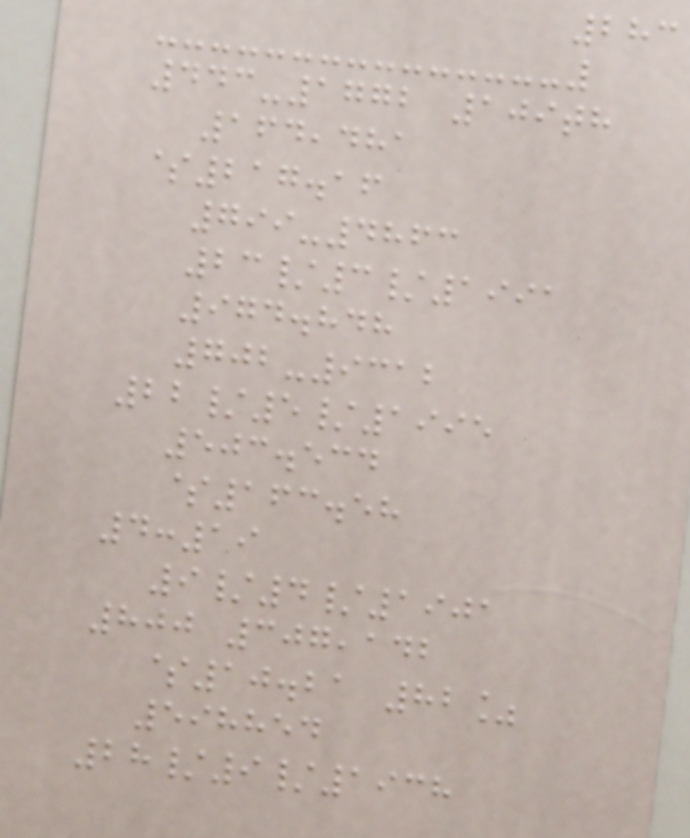283
443-1772 109th
164,481
$217.16
799-4863
23/3/1991
974.848
702-9312
22/5/1995
503.534
$163.58
4:19
9/4/1901
800 307,142
$10.21 82%
598854
28/9/1938
